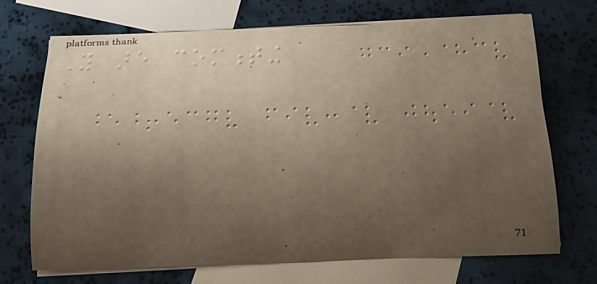You are commenting
